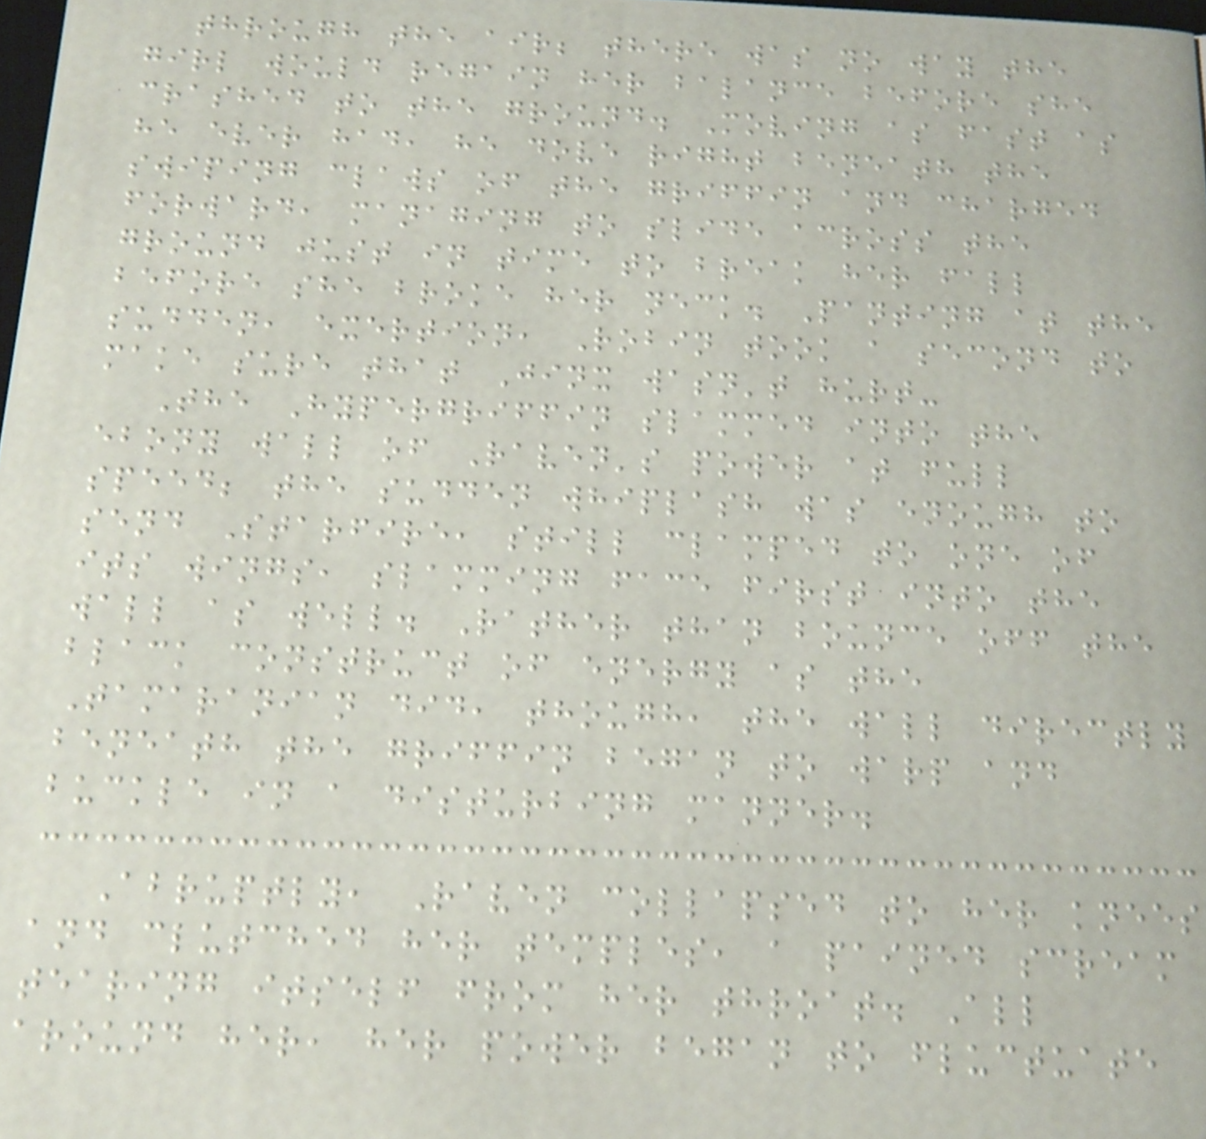through the air; there was no way the
girl would regain her balance before she
crashed to the ground. Moving as fast as
he ever had, he dove right beneath the
swiping claws of the griffin and charged
forward, managing to slide across the
ground just in time to break her fall
before she broke her neck. Panting at the
sudden, exertion, Robin took a second to
make sure that Jinx wasn't hurt-
The Hypergriffin slammed into the
ebony wall of Raven's power at full
speed; the sudden whiplash was enough to
send Starfire, still clamped to one of
its wings, slamming face first into the
wall as well. Rather than bounce off the
black construct of energy as the
Tamaranian did, though, the wall directly
beneath the griffin began to warp and
buckle in a disturbing manner.
Abruptly, Raven collapsed to her knees
and clutched her temples, a pained scream
tearing itself from her throat. All
around her, her power began to fluctuate
